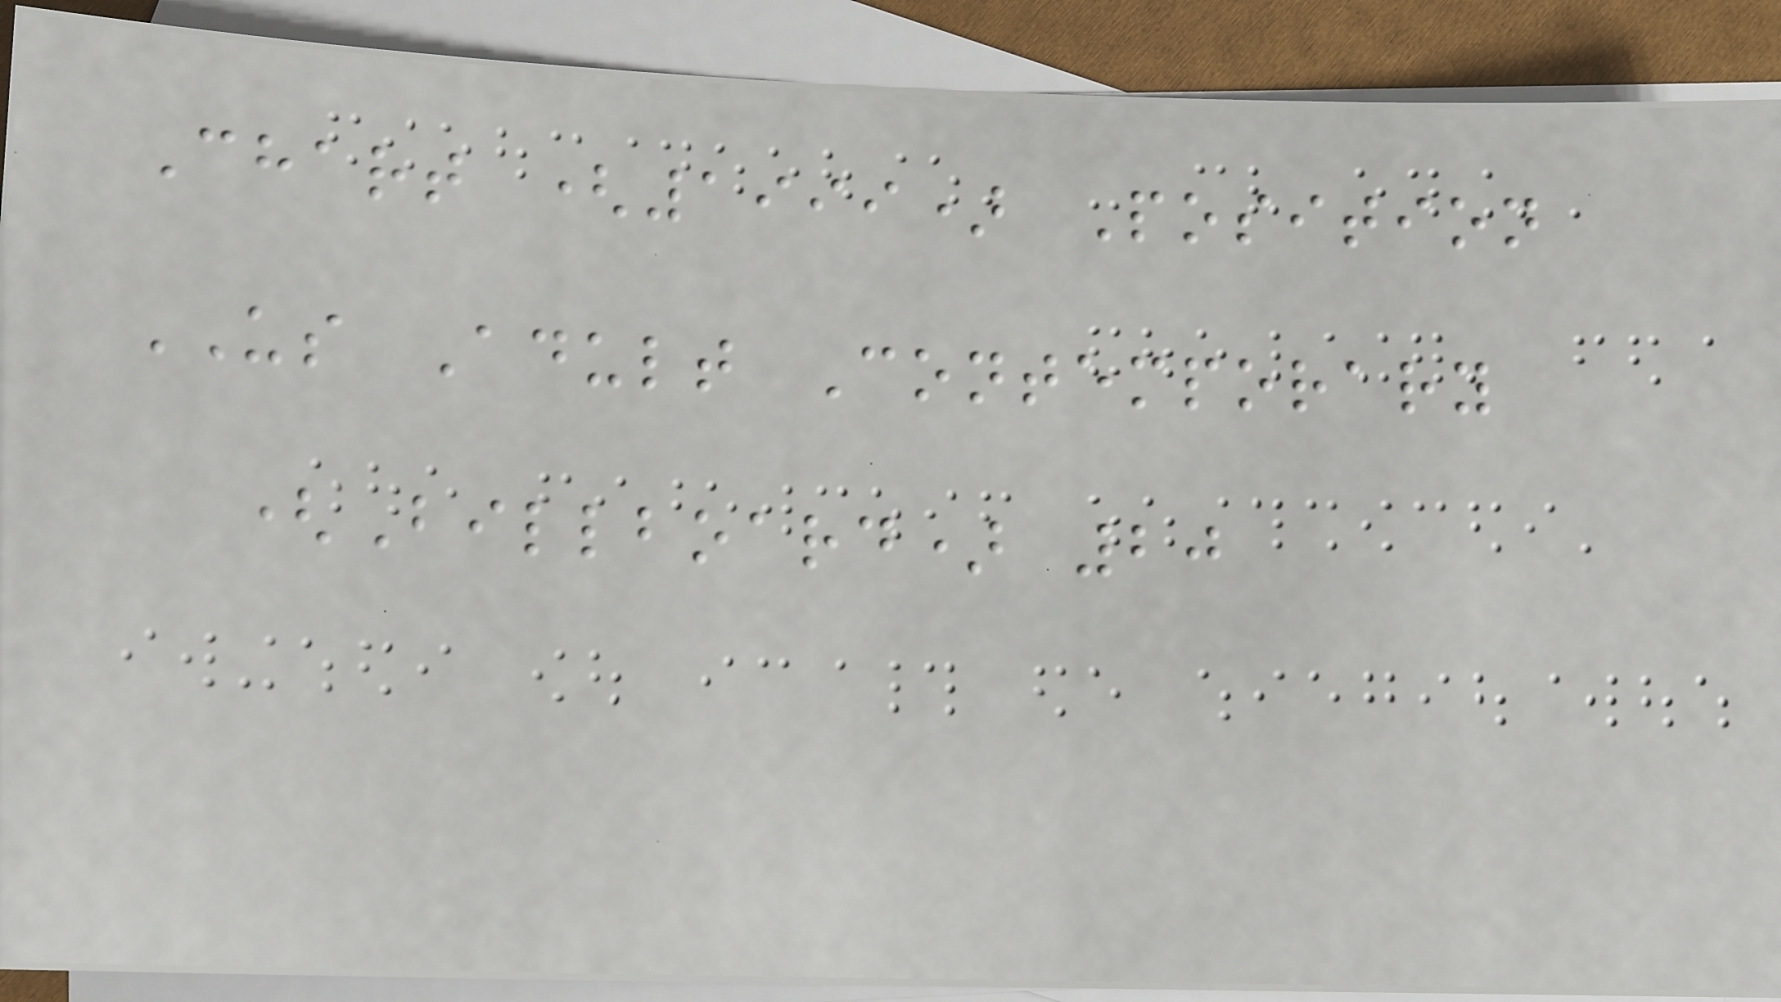Chart (1999) Position
US Adult Contemporary
(Billboard) 20
